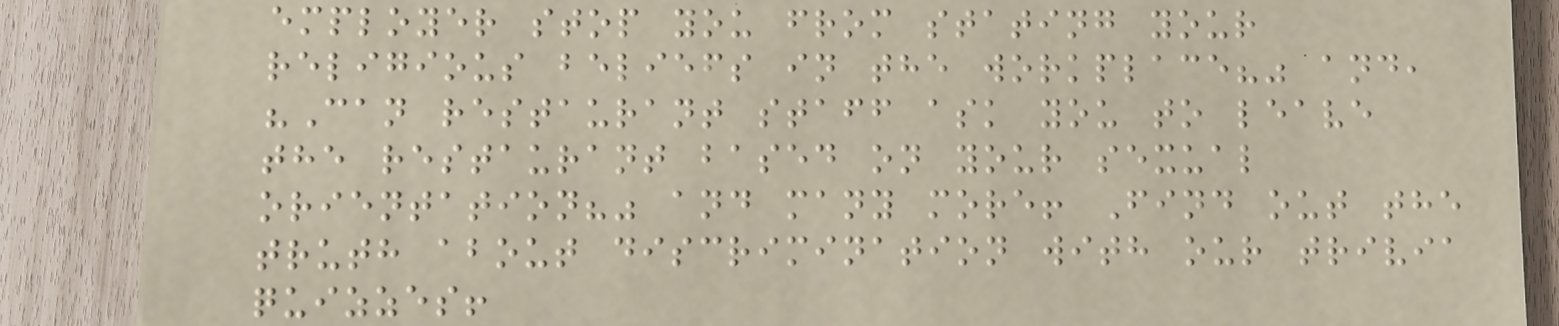employer stop you from stating your
religious beliefs in the workplace?" and,
"Can restaurant staff ask you to leave
the restaurant based on your sexual
orientation?" and many more! Find out the
truth about discrimination with our trivia
quizzes!
